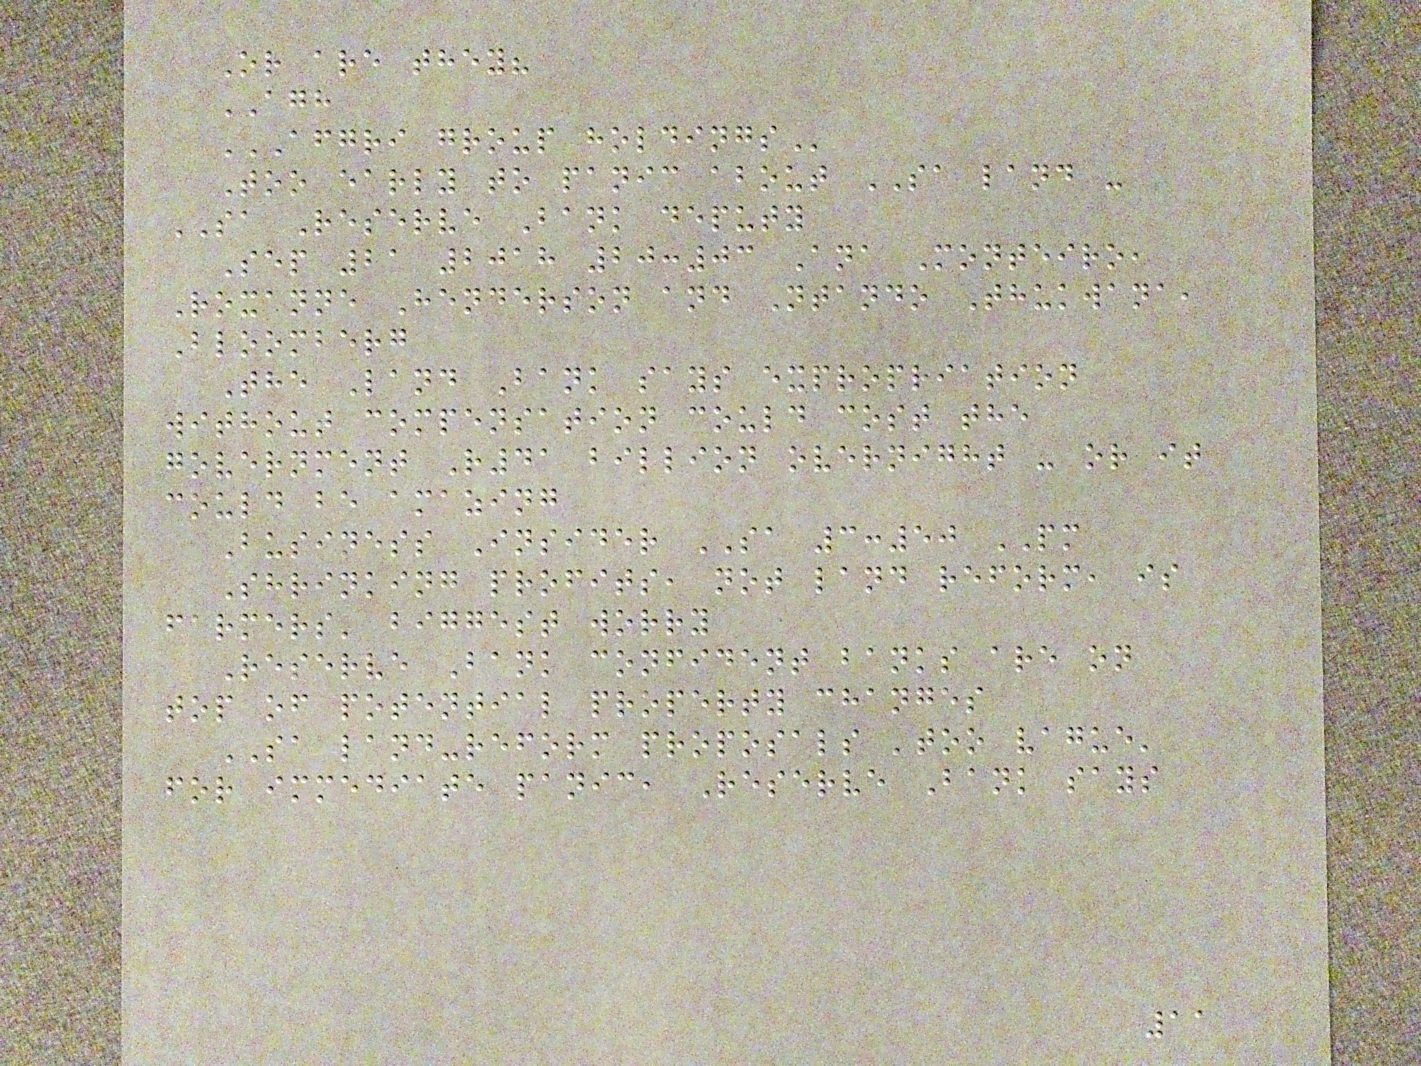Or are they?
AGH
AFGRI GROUP HOLDINGS
Too early to panic about SA land -
SA Reserve Bank deputy
Sep 21 2018 20:03 Ana Monteiro,
Roxanne Henderson and Ntando Thukwana,
Bloomberg
The Land Bank says expropriation
without compensation could cost the
government R41 billion overnight - or it
could be amazing
Business Insider SA 3:50 PM
Shrinking profits, not land reform, is
farmers' biggest worry
Reserve Bank confident banks are on
top of potential property changes
SA land-reform proposals 'too vague'
for immediate panic, Reserve Bank says
11
